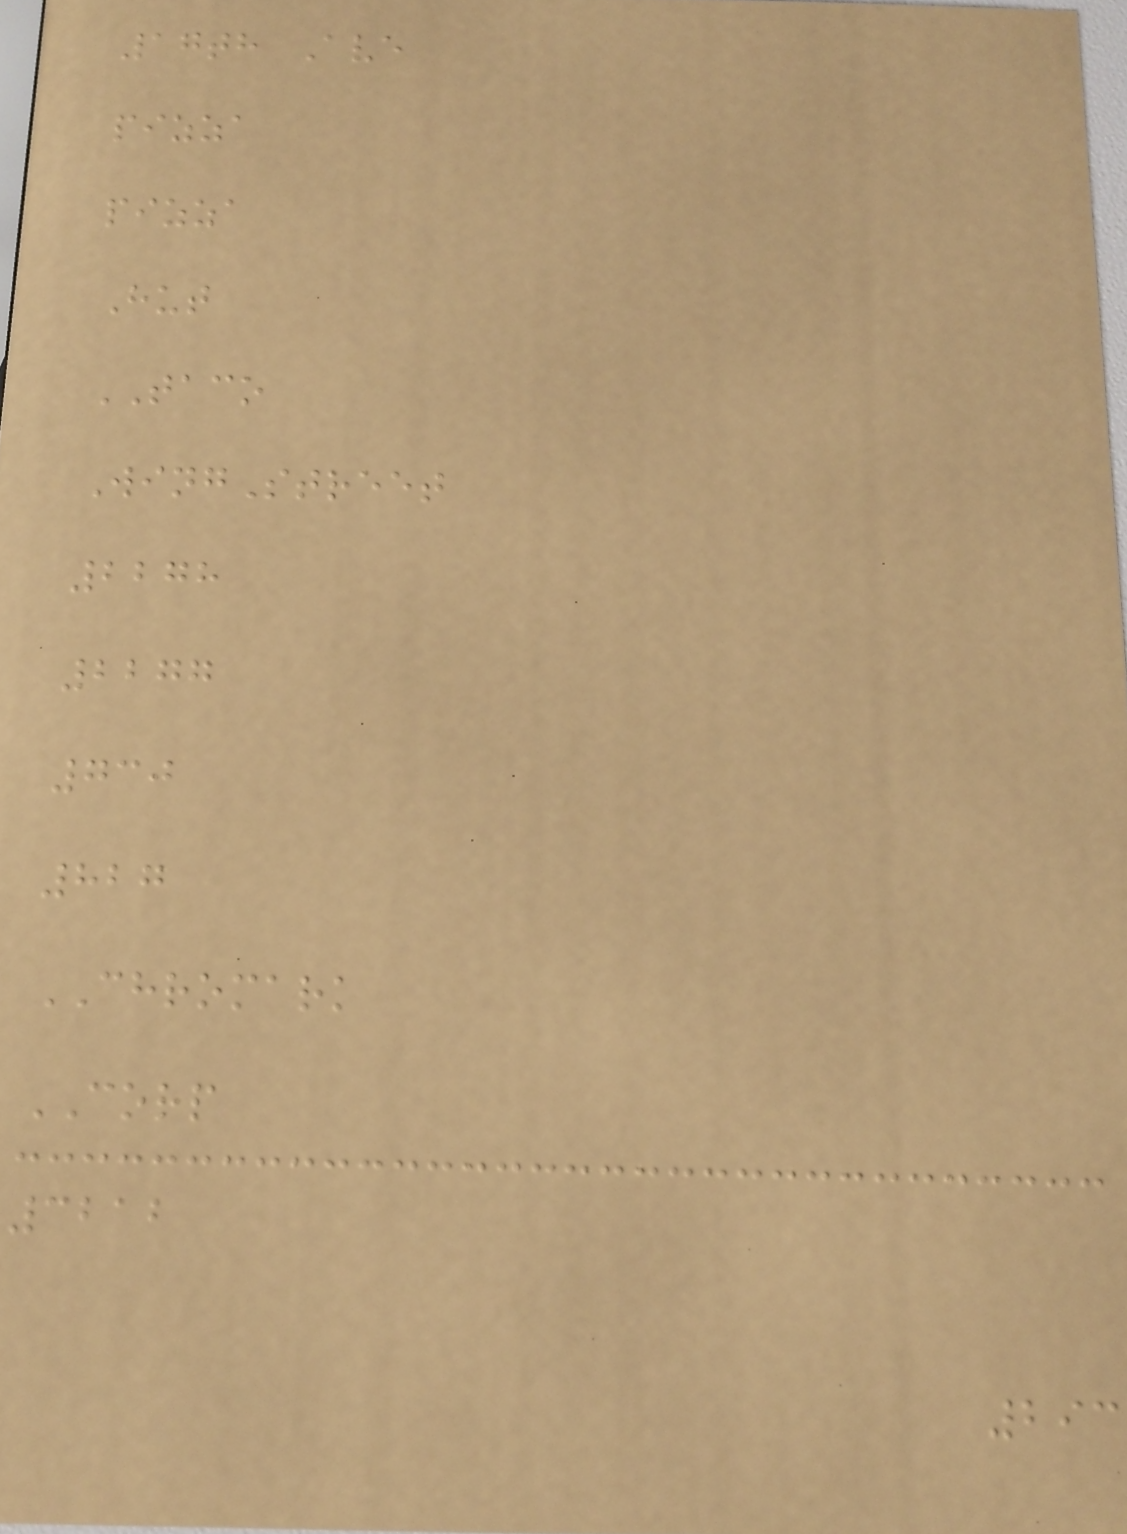17th Ave
pizza
pizza
Hut
TACO
WingStreet
2278
2277
730
827
CHROMARK
CORP
3212
293
